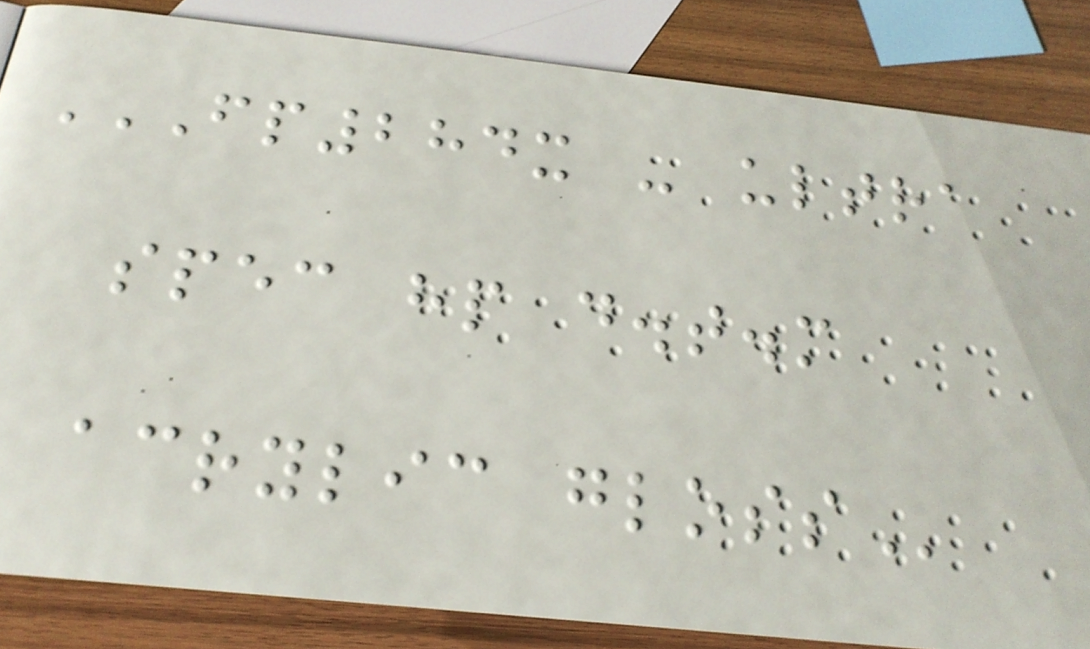FP284X - ULTRA
SPEC HP D.T.M
ACRYLIC GLOSS
